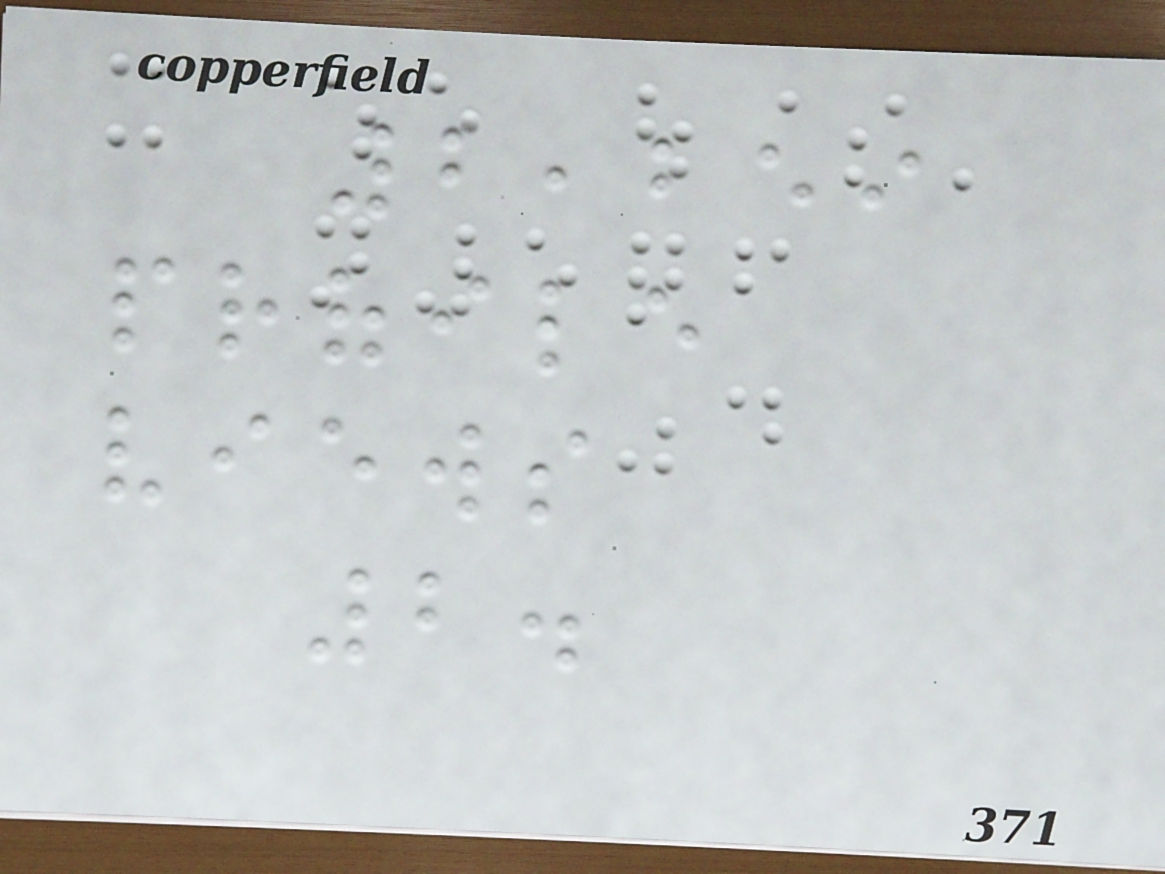2,259
profile
views
2.
